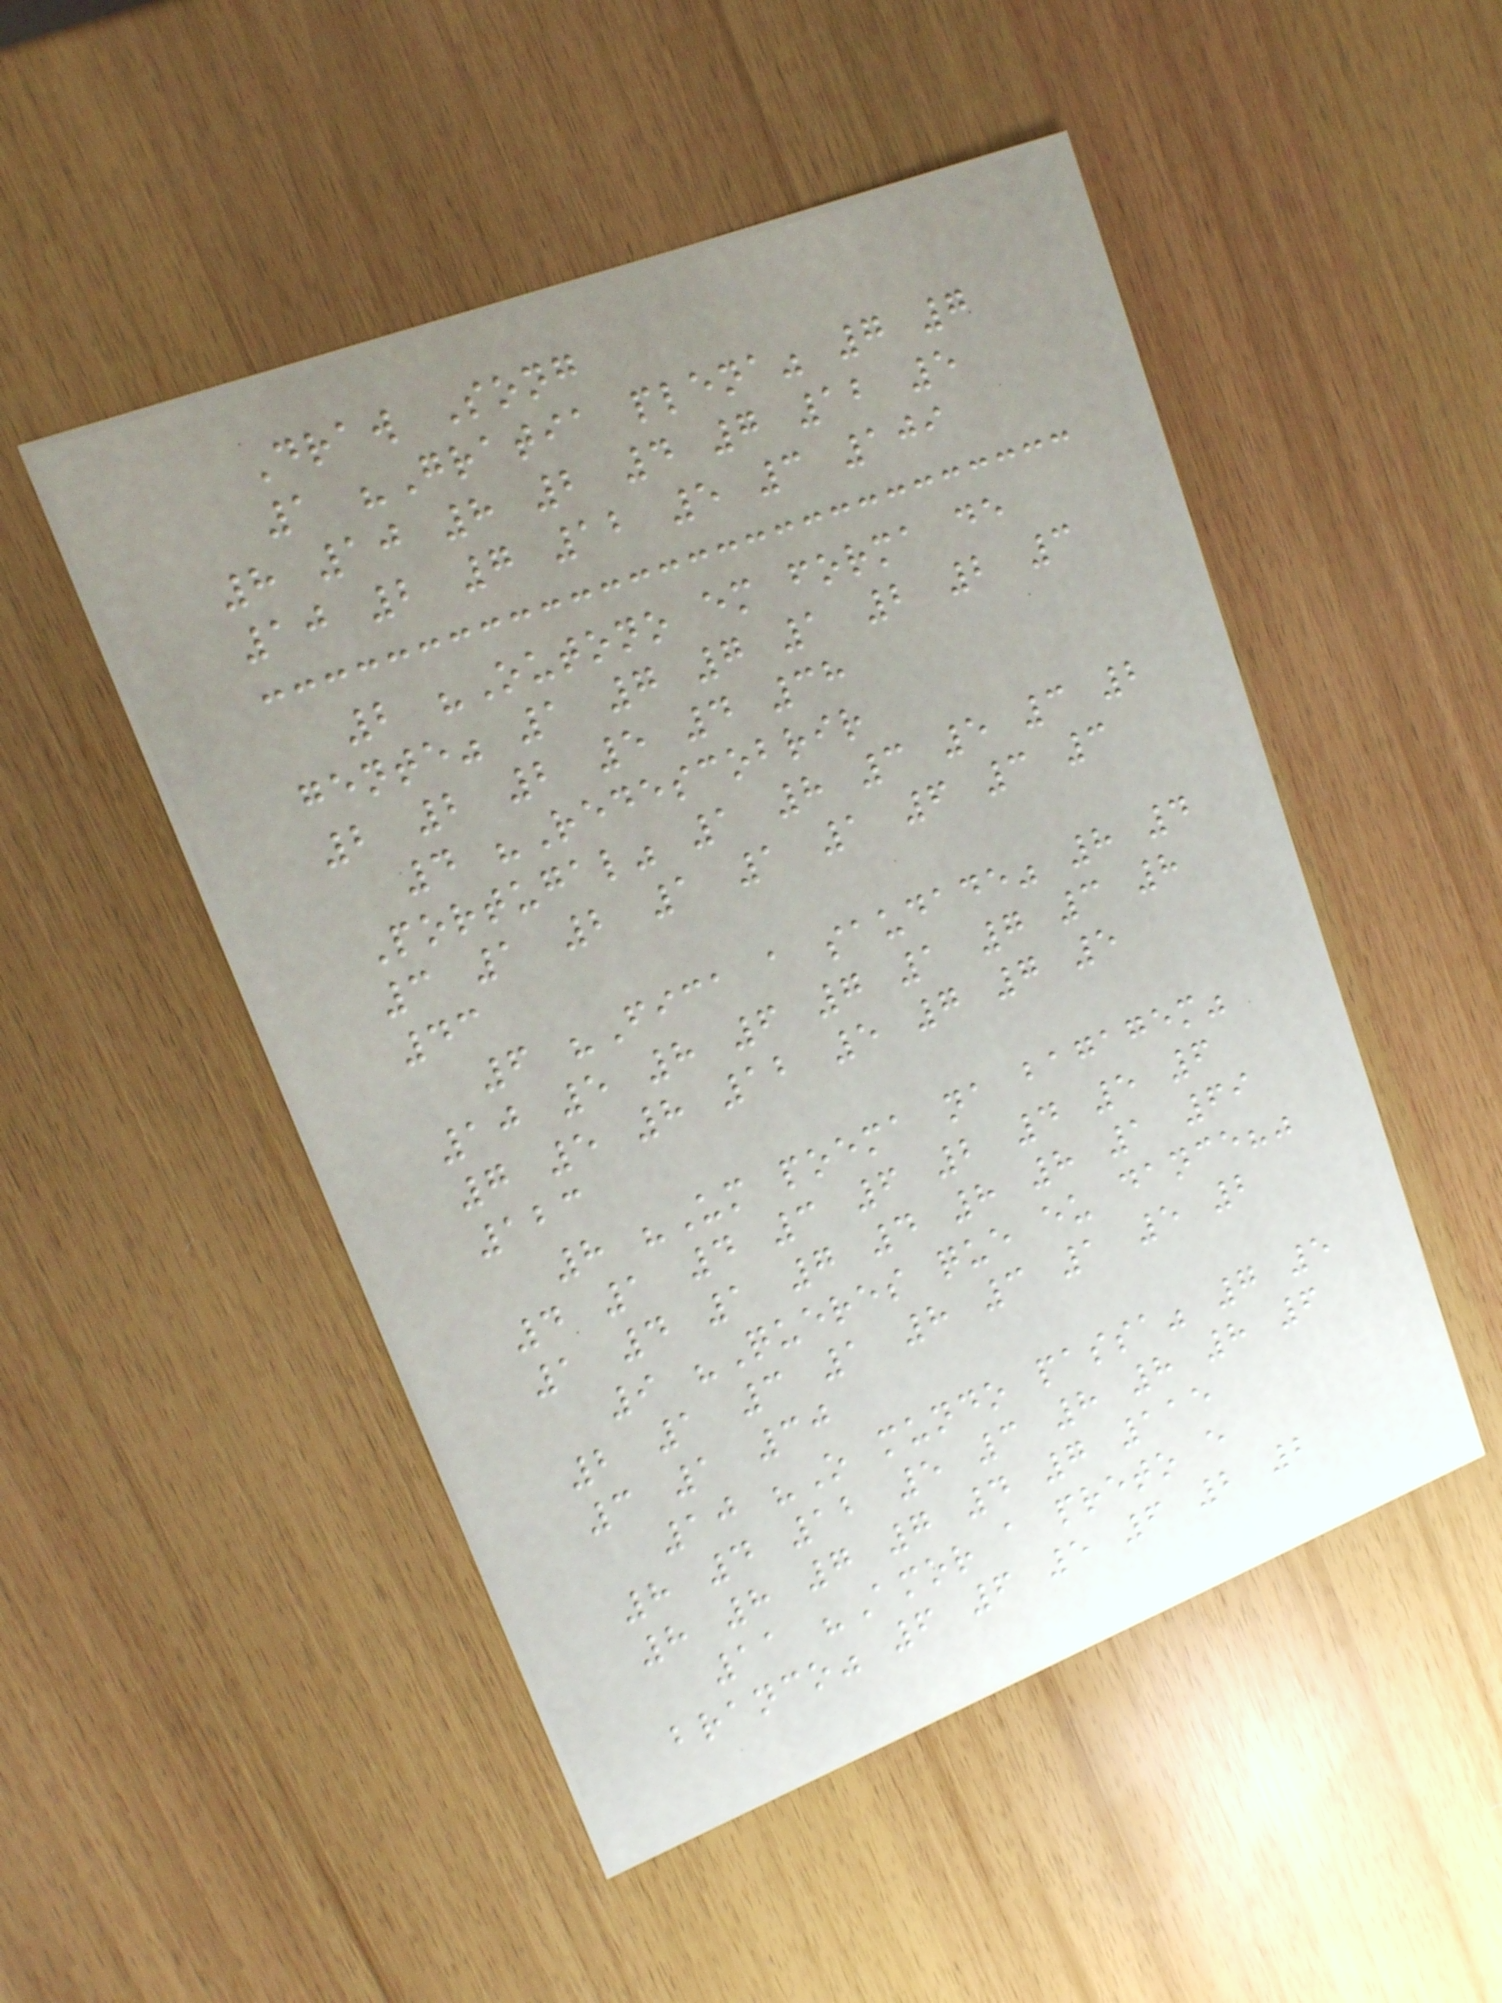Draw Song
1 "Gratia plena" 7 7
8 10 8 2 4 7 12 5
10 2 7 12 5 3 109
2 "Outono em forma de
gente" 1 7 7 1 2 2 3
2 2 2 5 4 38
4 "Redescobrir
Portugal" 1 8 3 5 3 2
3 1 2 1 1 1 6 3 3
43
6 "Fica a saudade" 8 4
10 5 8 6 7 1 7 3 8
7 5 8 12 5 7 7 5
123
8 "Um poema na bagagem"
4 1 4 3 6 2 4 5 6
1 4 1 7 4 8 8 1 69
9 "Queres que eu dance?"
2 1 3 1 8 3 1 5 2
3 1 30
10 "O mundo passa" 7 5
8 4 12 5 3 8 8 8 6
8 8 7 7 4 7 115
11 "Amor a preto e
branco" 6 6 5 6 2 2
